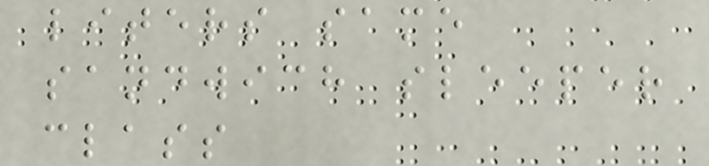liters same
sandwich sleeper
class
